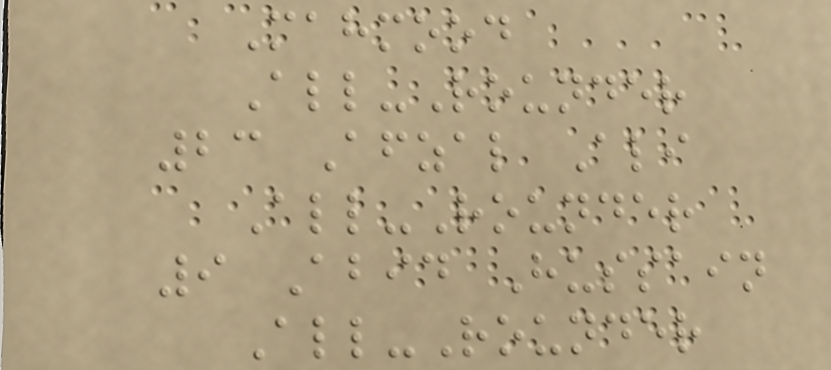Mahmood
All-Rounder
23 Afzal Ali
All-Rounder
9 Abid Hussain
All-Rounder
